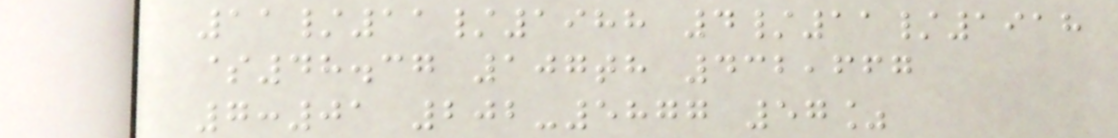11/11/1988 4/11/1918
$48.37 107th 432,667
7:01 202-5877 57%
